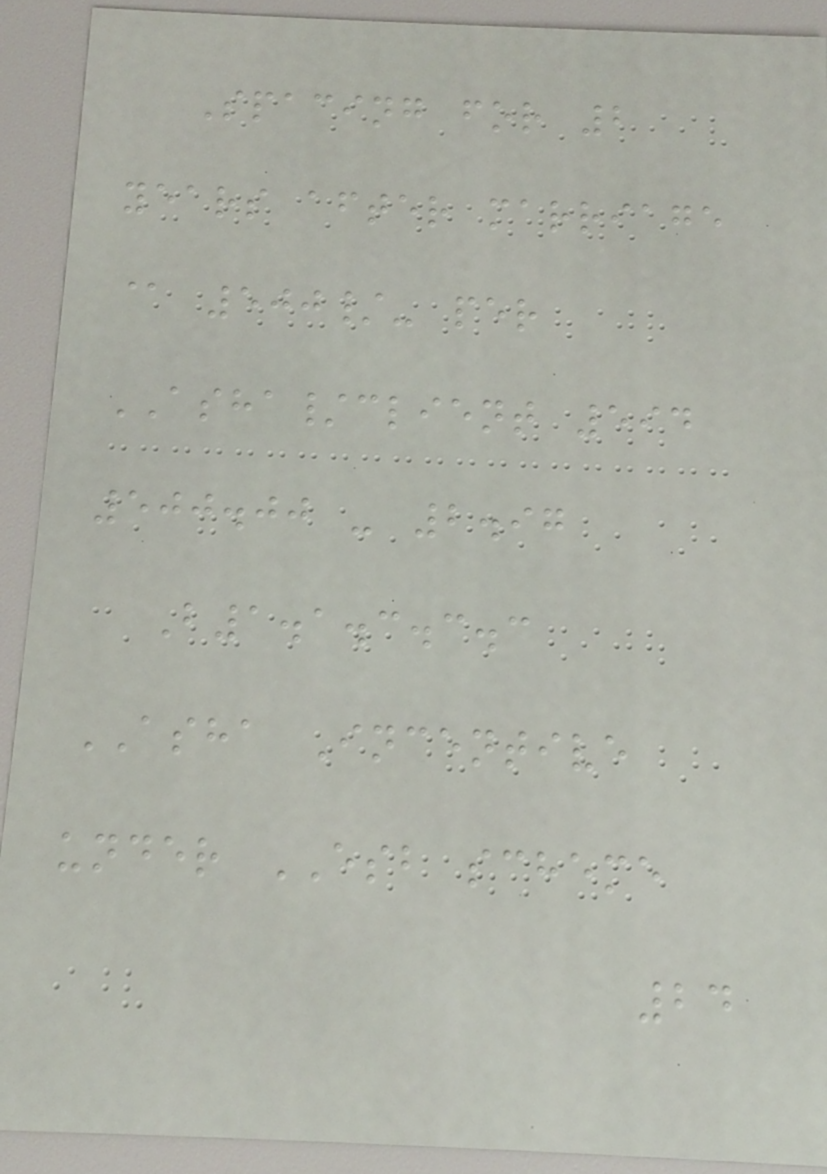Spacing for 2
years after marriage
@ 500/- per
ASHA/client 594
500.00 - 2.97
B1.1.3.3.3
ASHA Incentive
under ESB scheme
24
